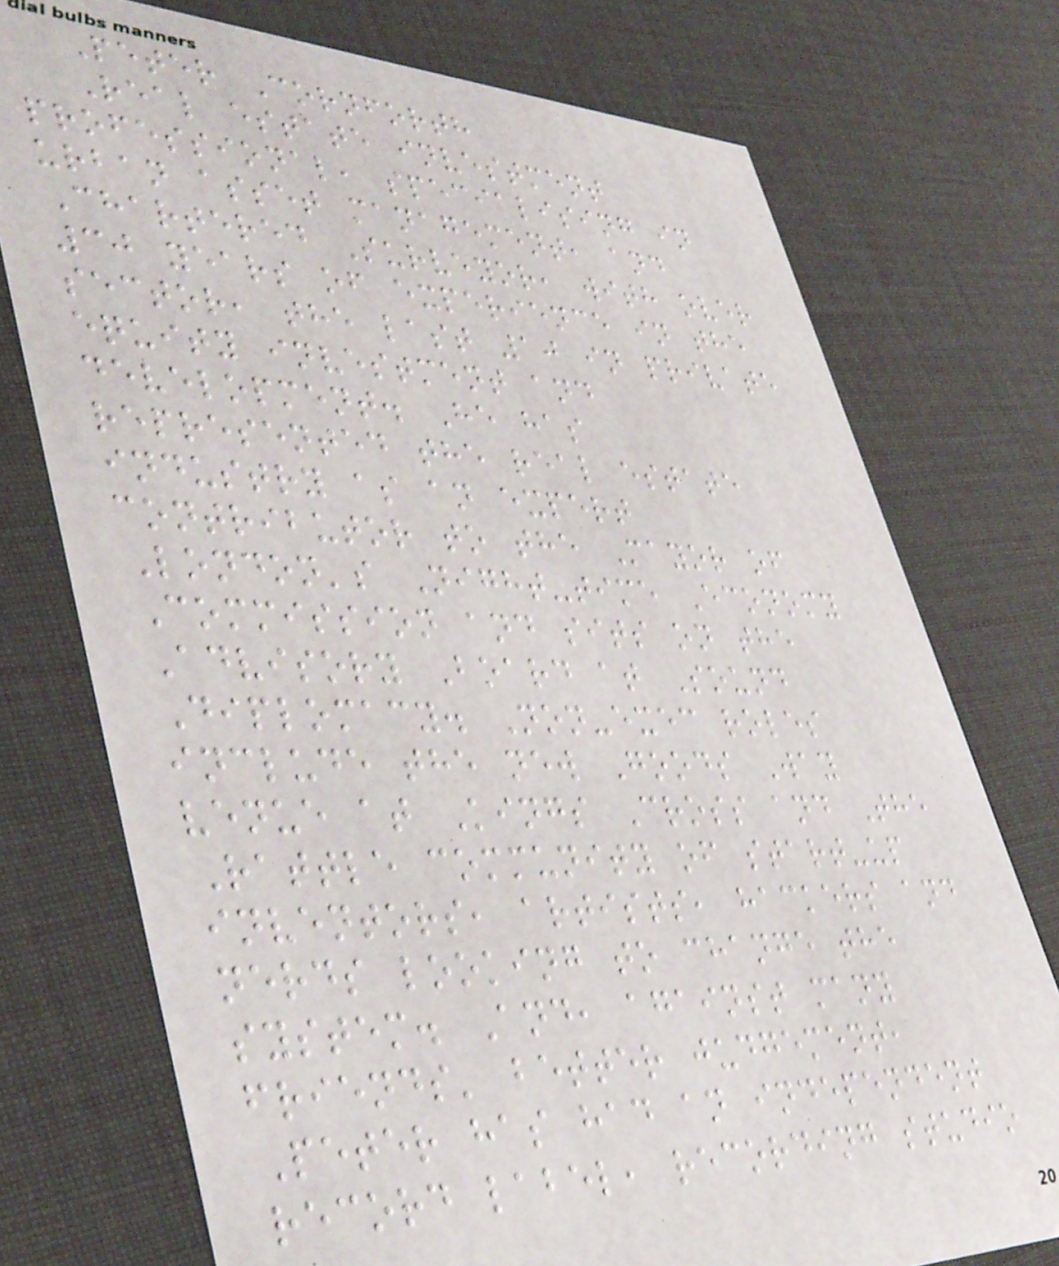Peter Cornforth
Real estate investment
professional, specialising in
urban asset management, and
Chartered Surveyor, with over
30 years of experience in the
sector, the last 10 in private
equity investment and
development. He has
represented the real estate
industry as an expert
contributor to the Mayor of
London's Night-time Economy
Commission and sits on the
Advisory Board at Sound
Diplomacy. Non-exec roles
include the new Goods Way
venue at Kings Cross and The
Rattle community of start-up
inventors, artists, hackers and
nerds looking to change the
system. And, against many
friends' better judgement,
Peter has had an independent
record label, recording studio
